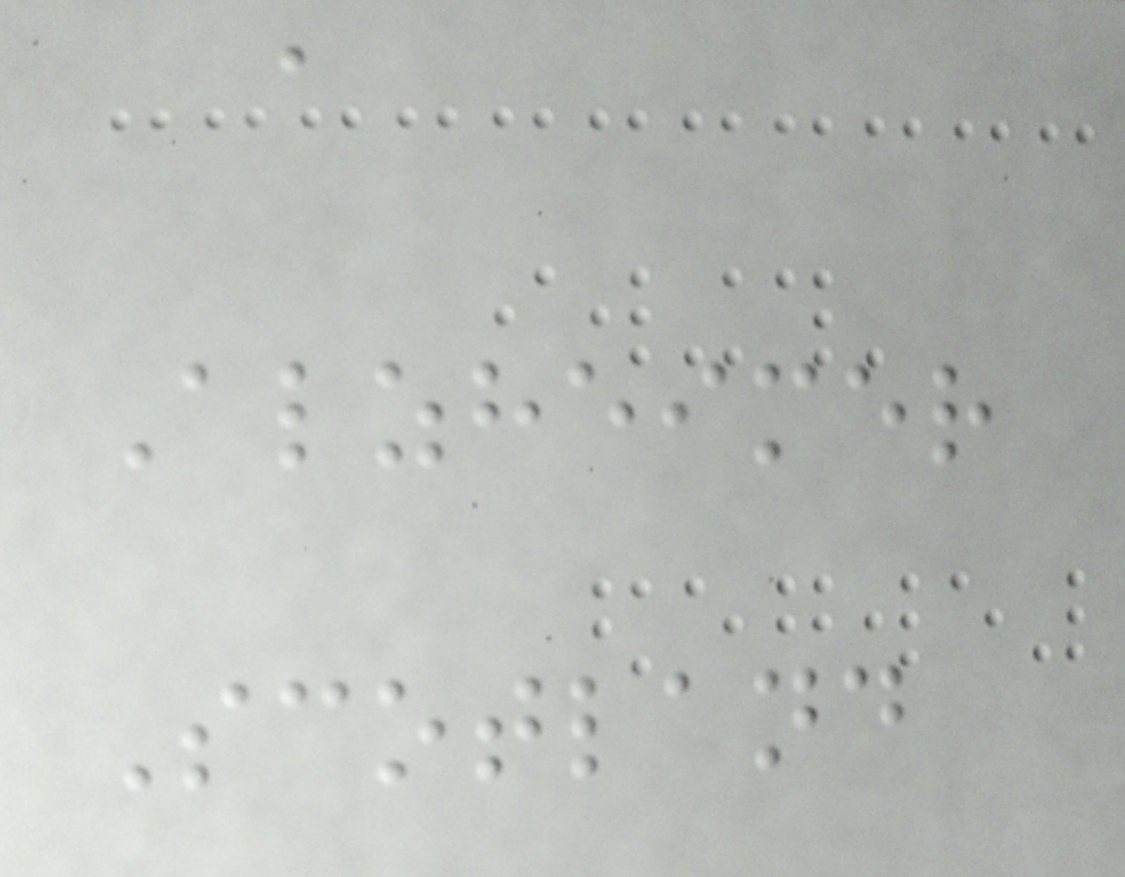a
Alzheimer
Scotland
